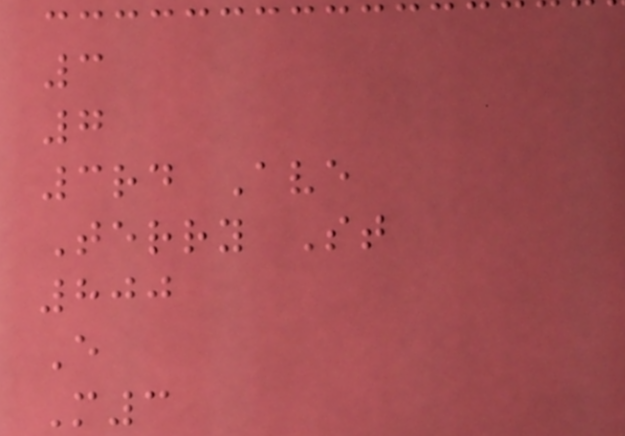3
7
3rd Ave
Terry St
800
E
M3
